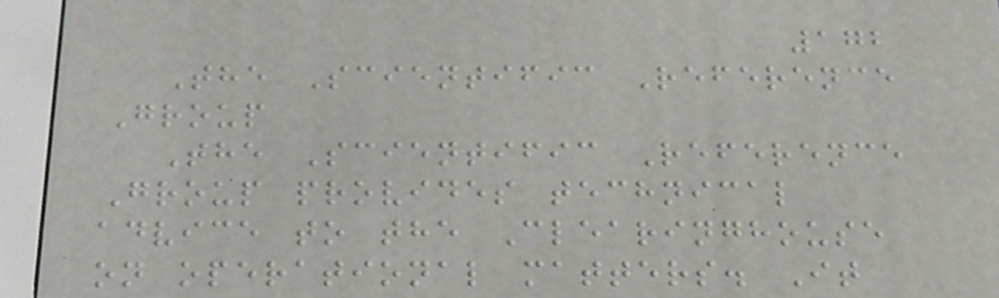172
The Scientific Reference
Group
The Scientific Reference
Group provides technical
advice to the Clearinghouse
on operational matters. It
